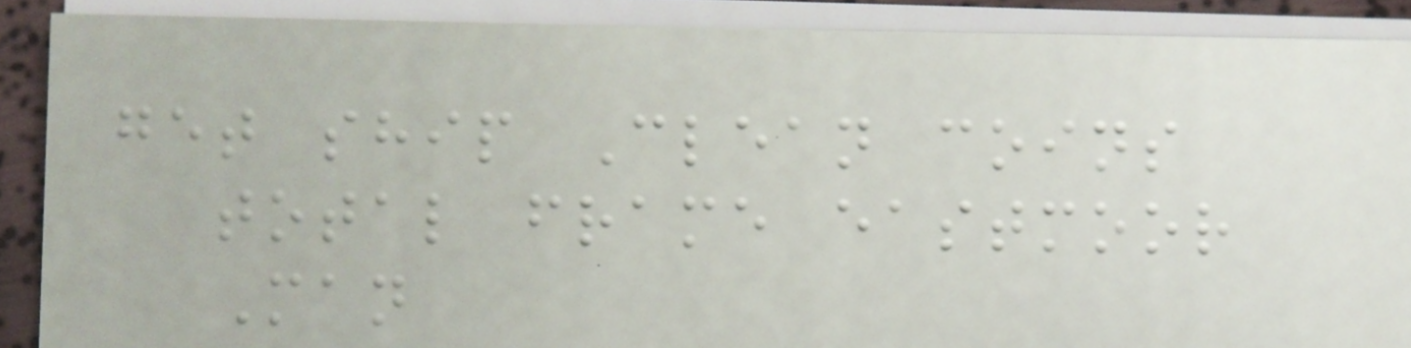get ship Clean coins
total frame eastmoor
Man
